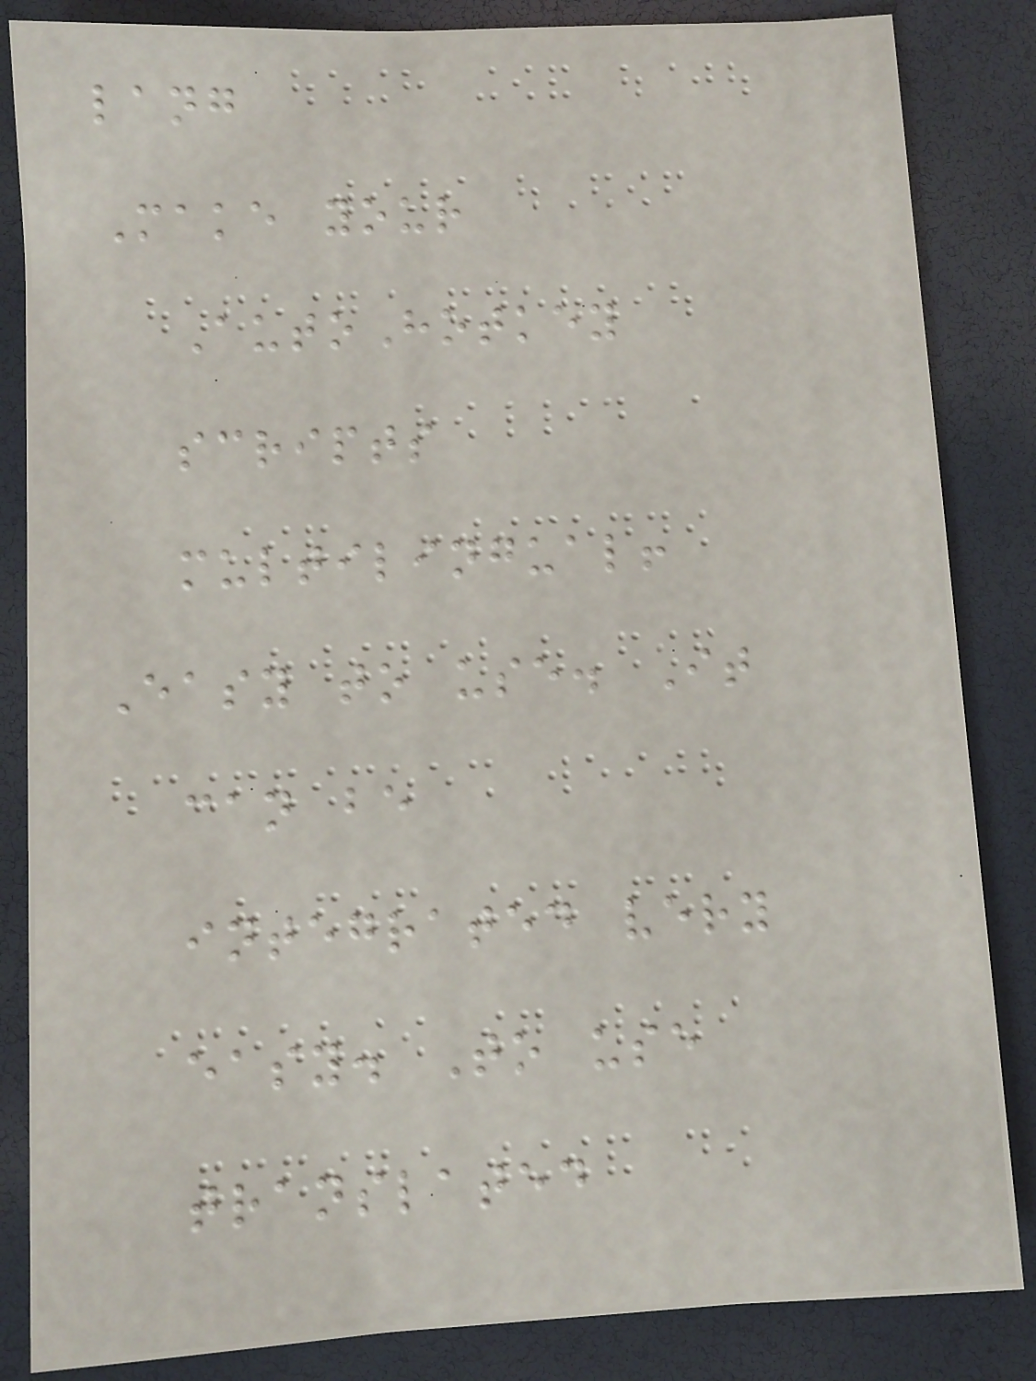lang
Make your
AutoHotkey
scripts
multilingual!
Easy to use. It
can be
integrated very
easy. To use
translated
